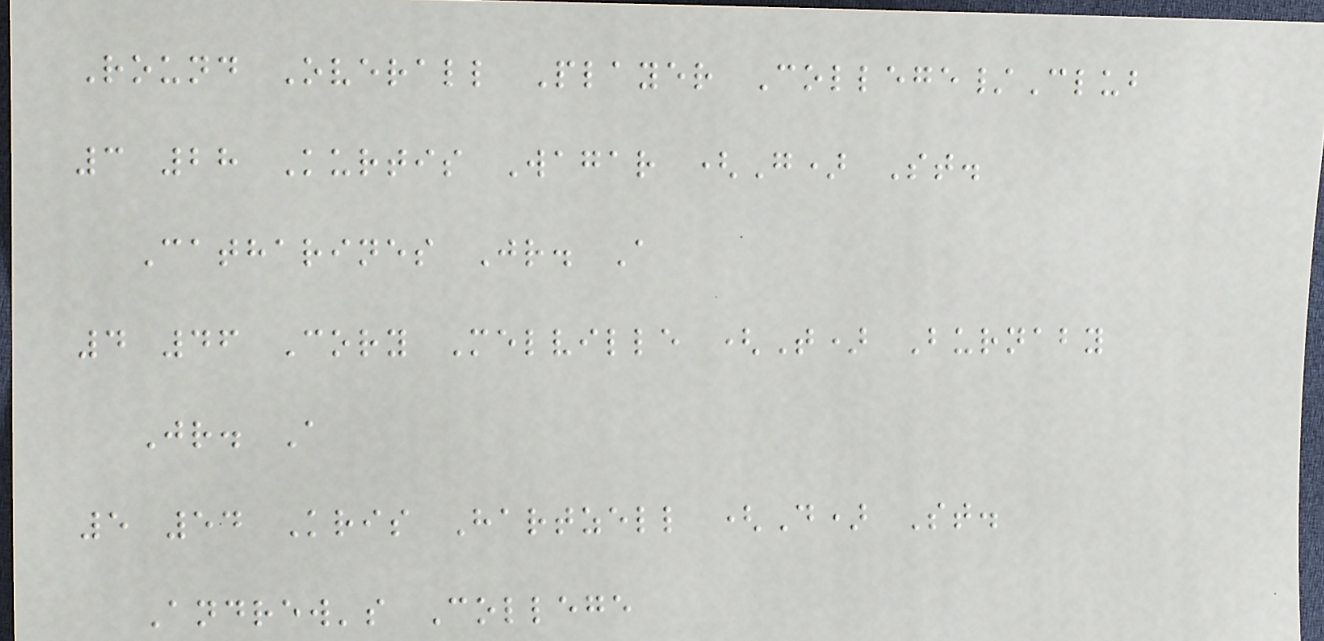Round Overall Player College/Club
3 28 Kurtis Wagar (G) St.
Catharines Jr. A
4 46 Cory Melville (T) Burnaby
Jr. A
5 54 Kris Hartzell (D) St.
Andrew's College
